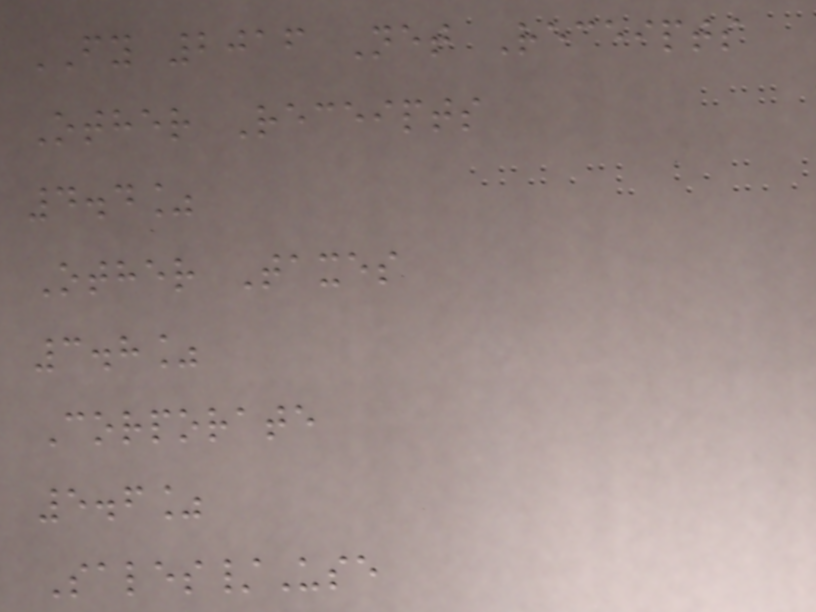FY 2016 Net Receipts
Other Receipts
4.4%
Other Taxes
3.8%
Corporate
5.6%
Sales/Use
